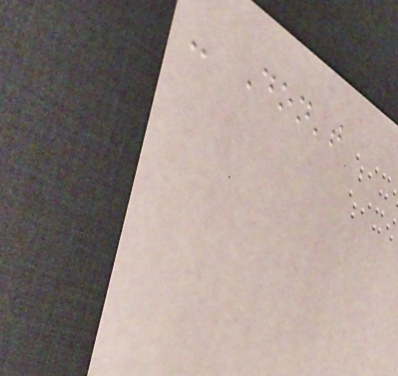- Don't
